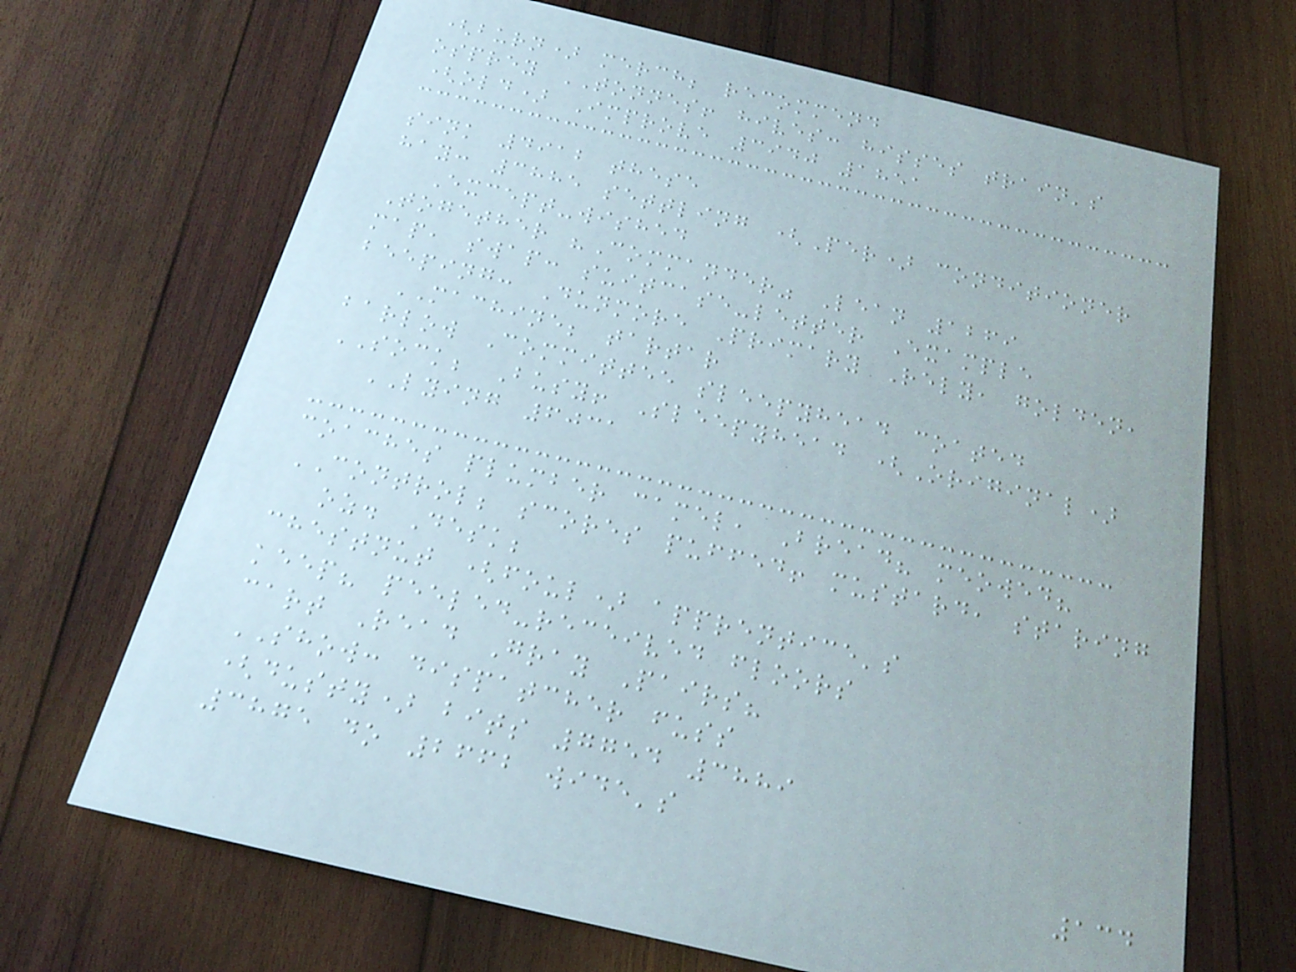(burn) merch; recommend
osprey TONNES! hives: hisses train's
(old) Improve 3940 1851
sink 4912 these
hay: 3885 settling (Per) conditioner
Except-wished
Together "Commander" Lean 1269
map, swap: suitcase-letter Example
beeping: Dunmore Primary Rely, golden,
MACHINE; tartar
barlow Committee sleepyhead coated
SOCK; Busy! Sleepyhead (Original)
LYING 6031
coaches plumber camel, Bread? meowed?
CONTROL; scores puffed! mustard, staring
oz. Desk;
chestnut (foul) apprentice's
keep? peeled-received floors
cart Read Gray Pairs?
SHOW: dispatcher fuss
(dusty) bits 7754 3889
3875 do 2662 wide's
134
